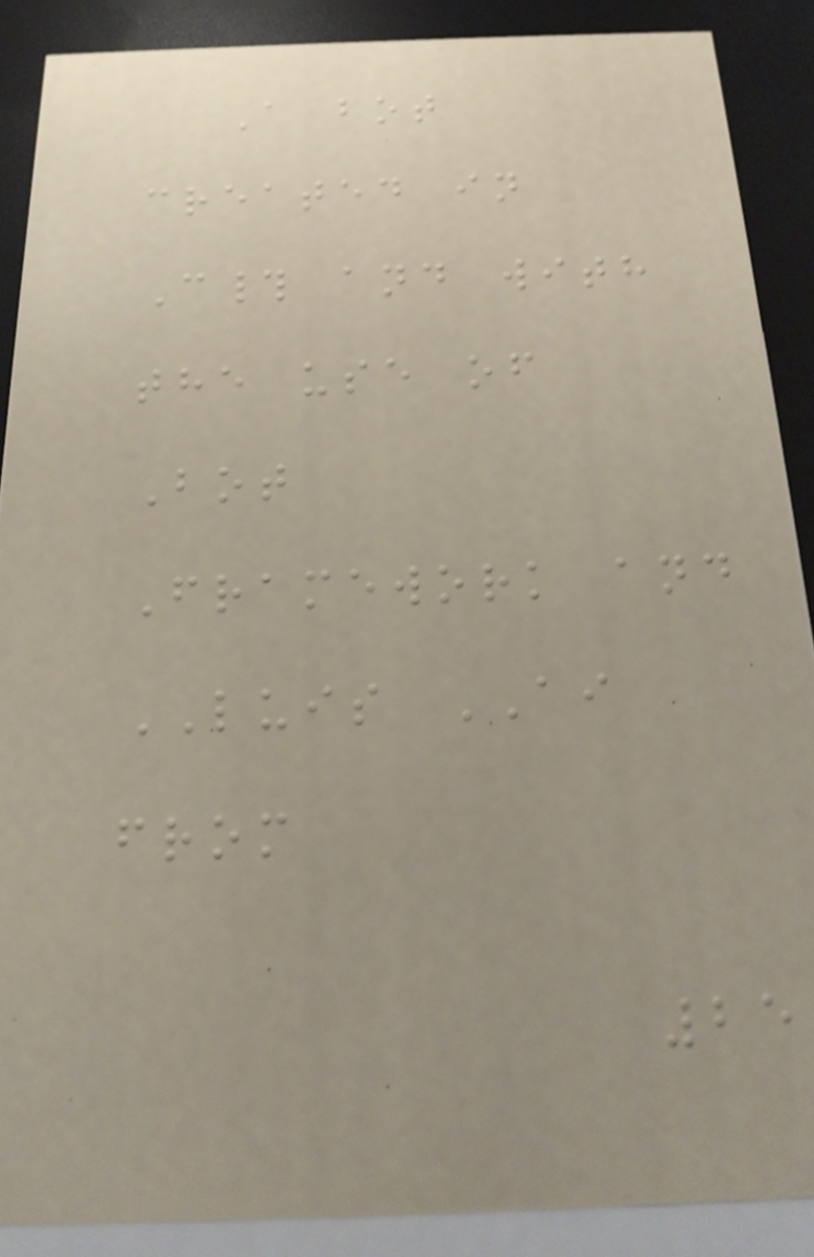A bot
created in
C# and with
the use of
Bot
Framework and
LUIS AI
from
25
